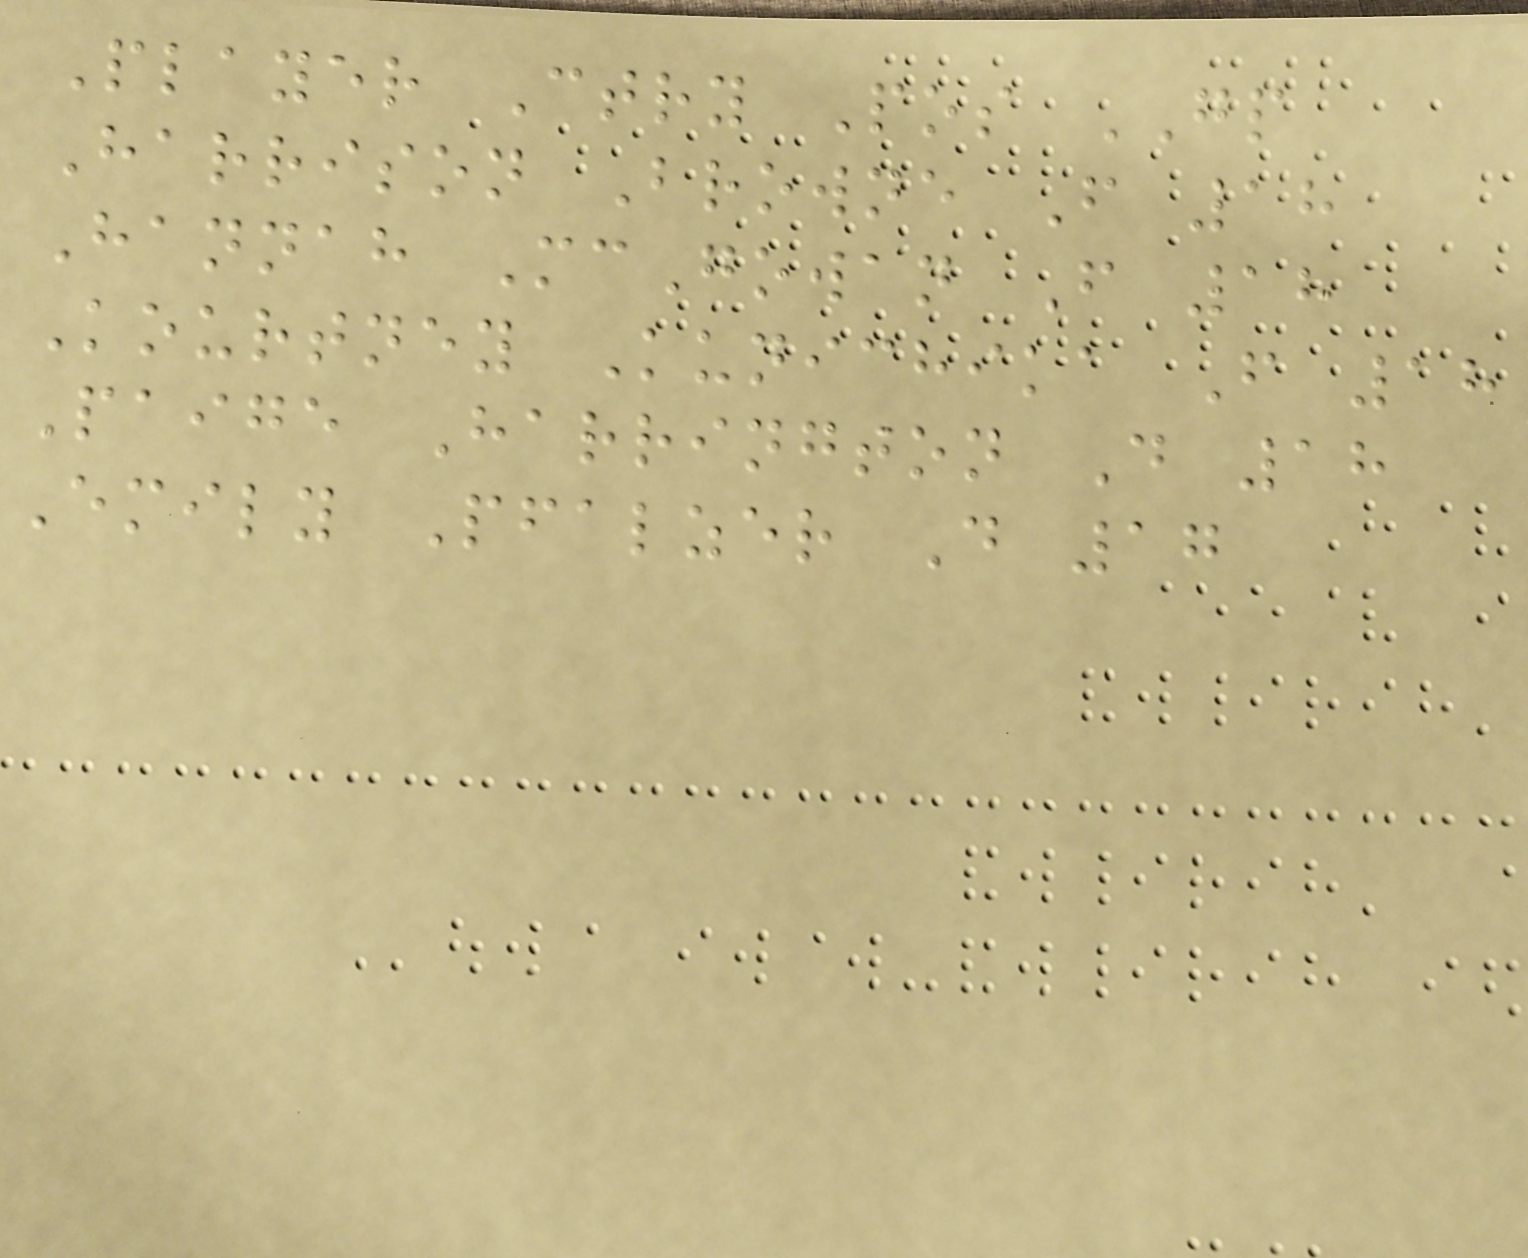Player Ctry Pos GP
Harrison Browne F 18
Hannah McGowan F 18
Kourtney Kunichika F 18
Paige Harrington D 18
Emily Pfalzer D 17
